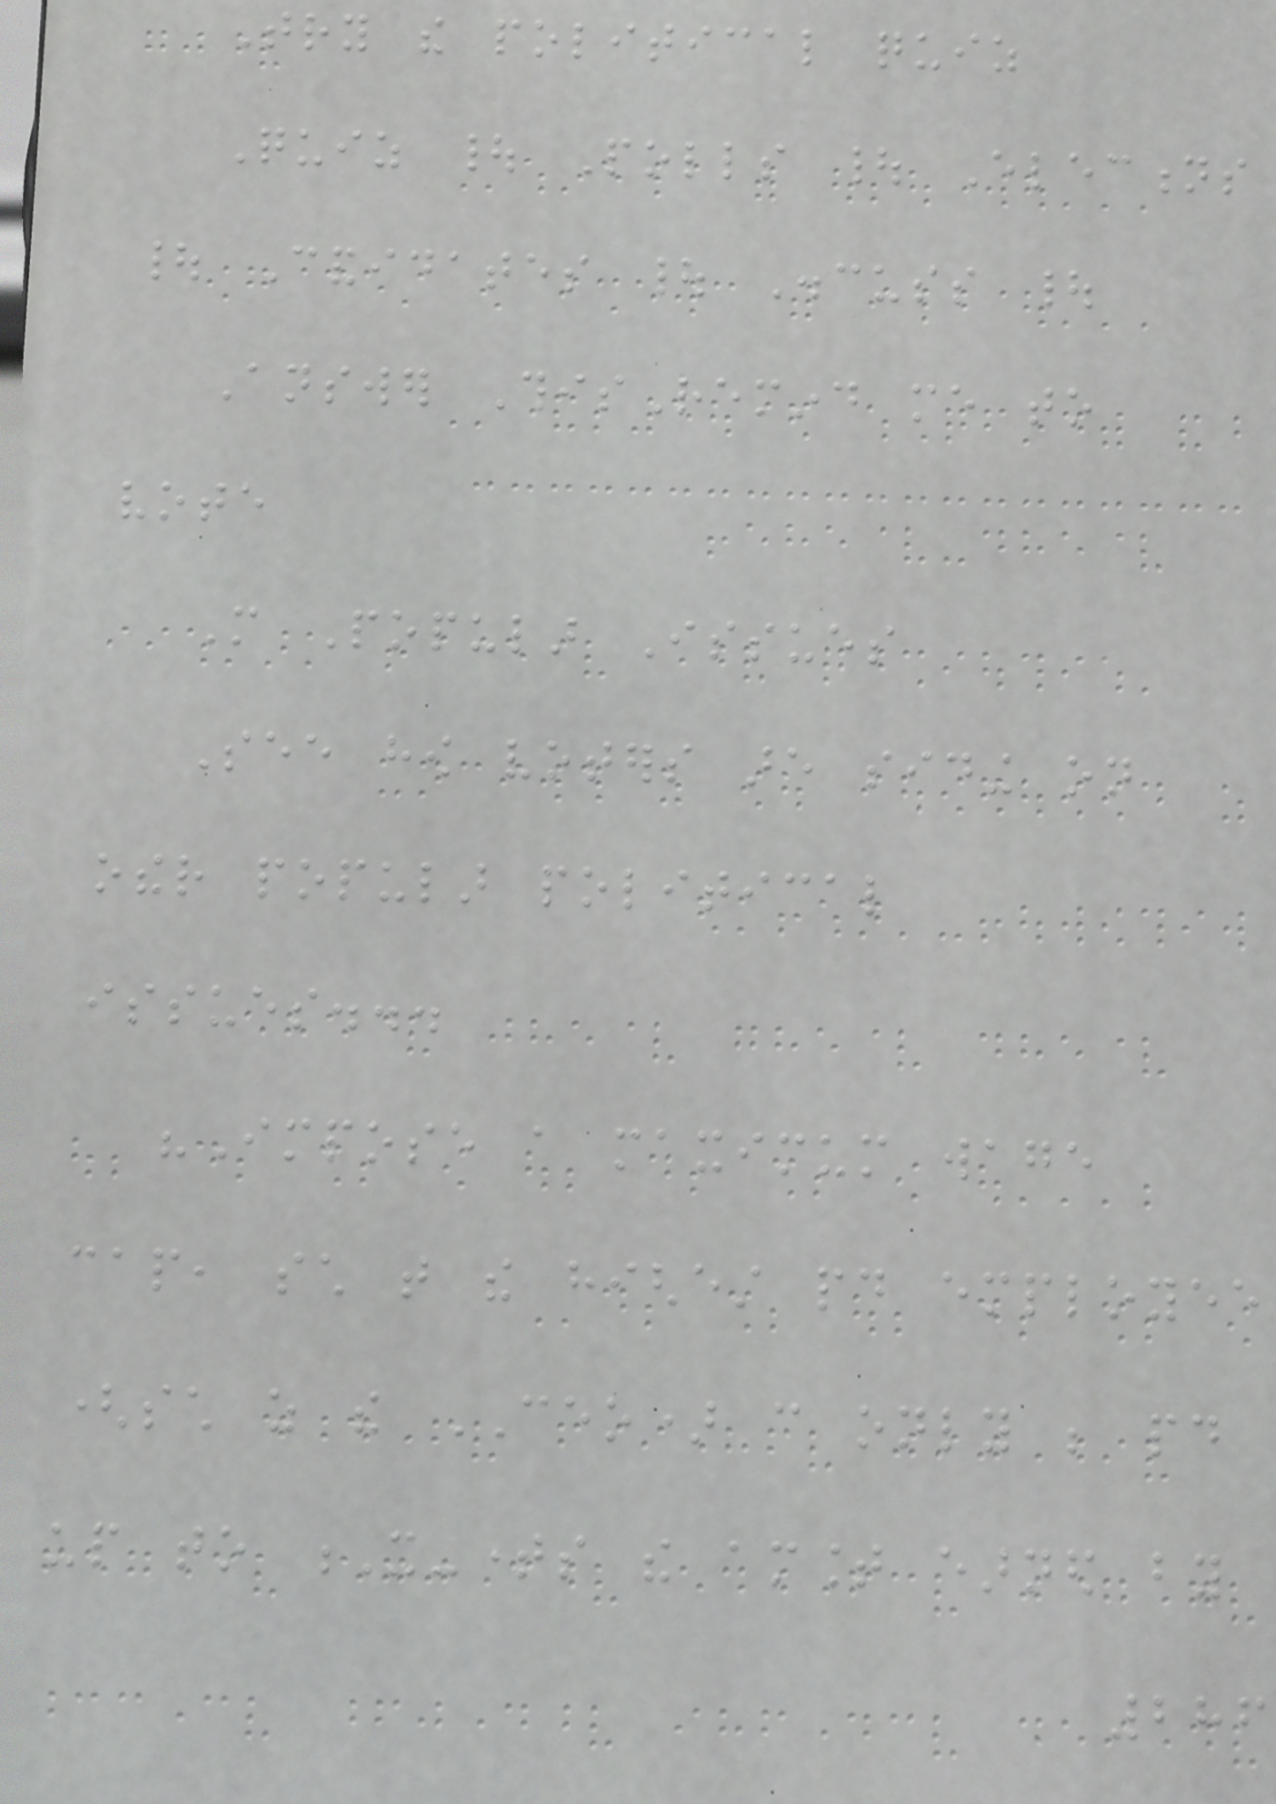Try the political quiz
Quiz | Polls | Elections
| Candidates | Discuss |
Answer ThisRemind me to
vote
More Popular Issues
See how voters are siding on
other popular political
issues...
"Impose a maximum wage
cap, such that the highest paid employee
(such as the CEO) can only be paid
up to X-times the amount earned by
286
